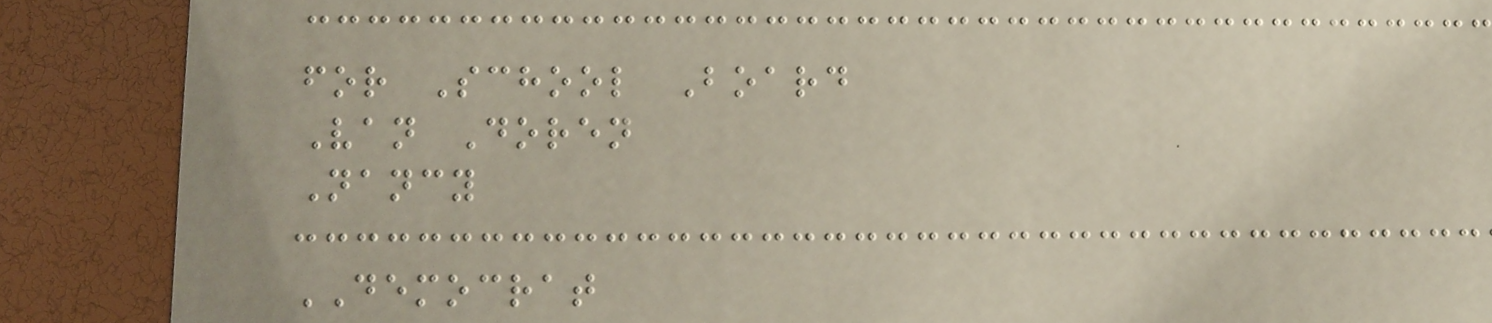for School Board
Van Doren
Nancy
DEMOCRAT
